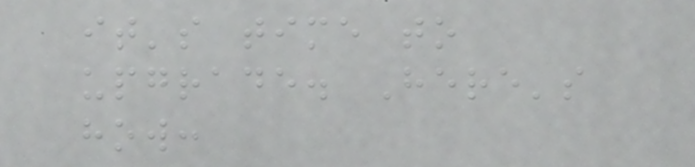it's time to
upgrade. Here's
how:
